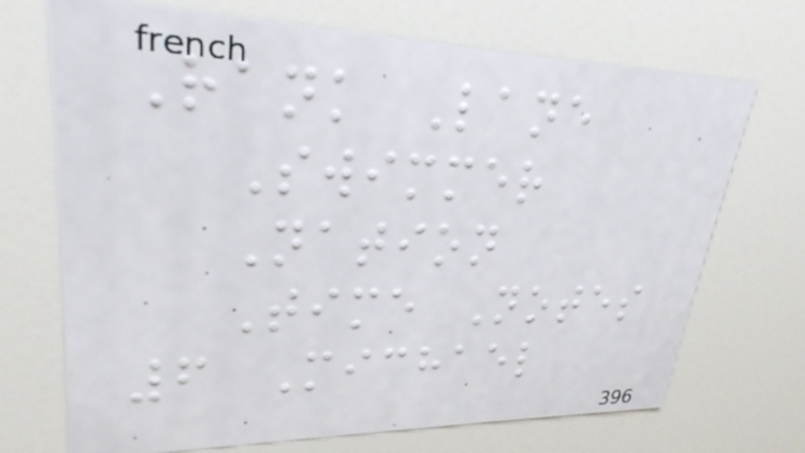Rank Lane
Swimmer
Nation
Time Notes
6 Michael
